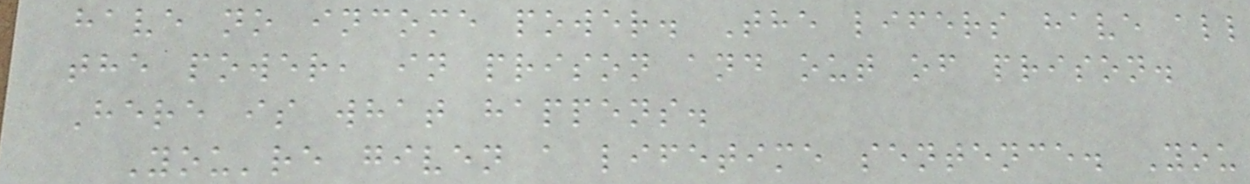have no income power. The lifers have all
the power, in prison and out of prison.
Here is what happens.
You're given a lifetime sentence. You
